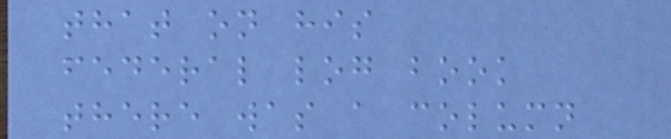that on his
federal log book
there was a column
